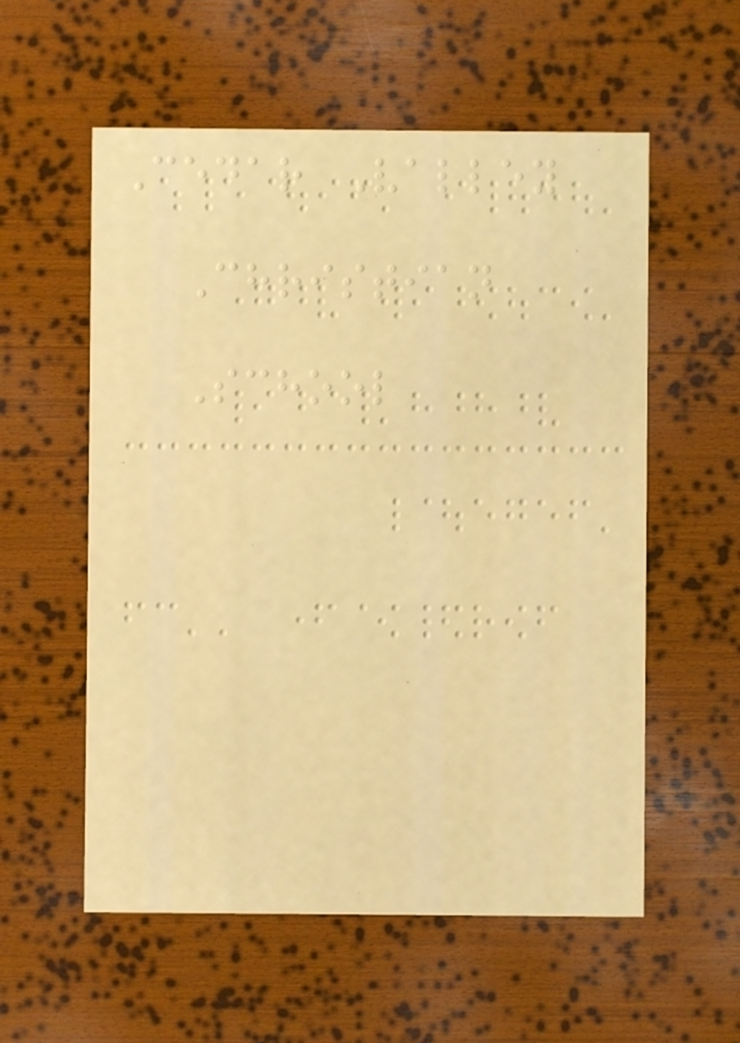Cedar Valley
Christian
School
